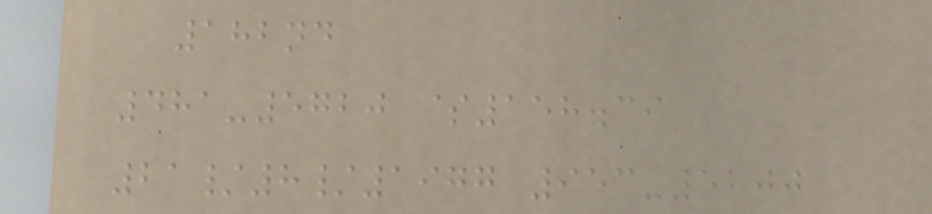182nd
481-5720 $158.39
21/8/1977 953-5200
